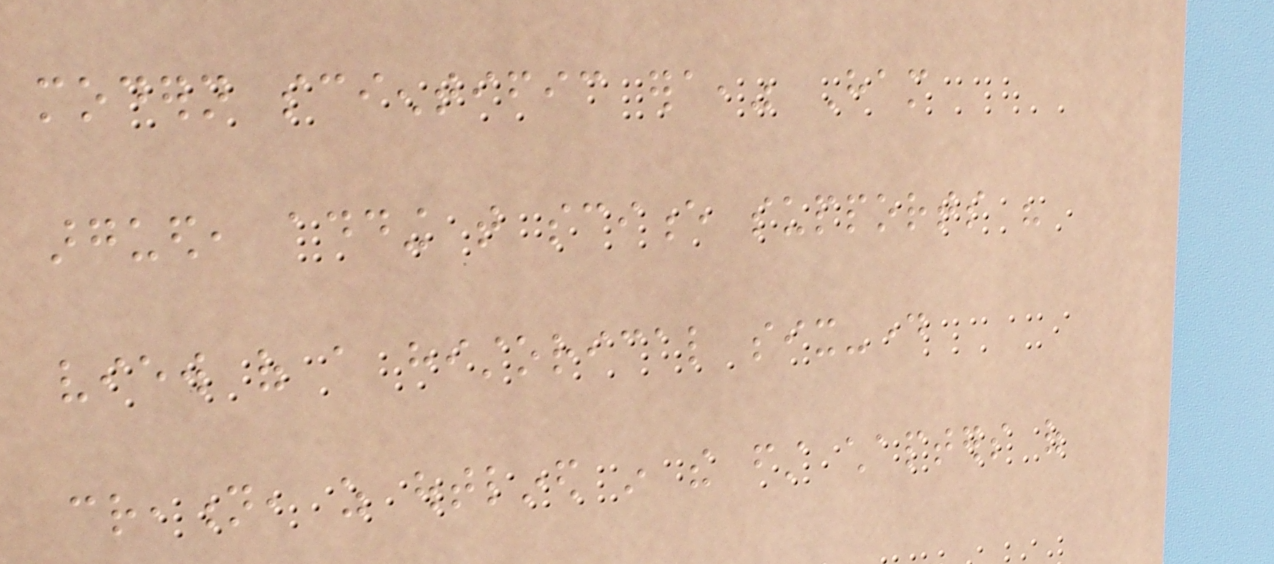modern scientific era," Ham
argued, adding that science supports his
view of a historical six-day
creation, as outlined in the first chapters of
